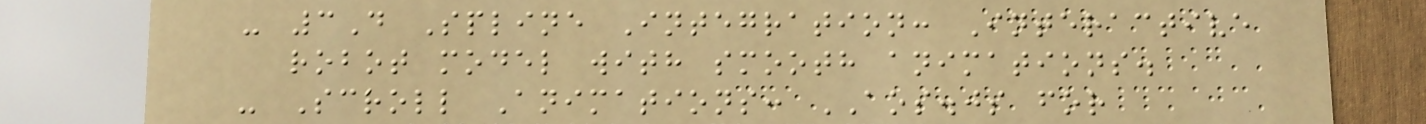- 3D Spline Integration: Interactive
robot model with smooth animations.
- Scroll Animations: AOS.js for
